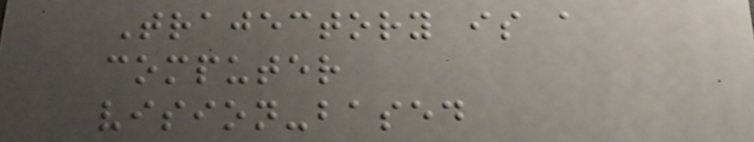Trajectory is a
computer
vision-based
